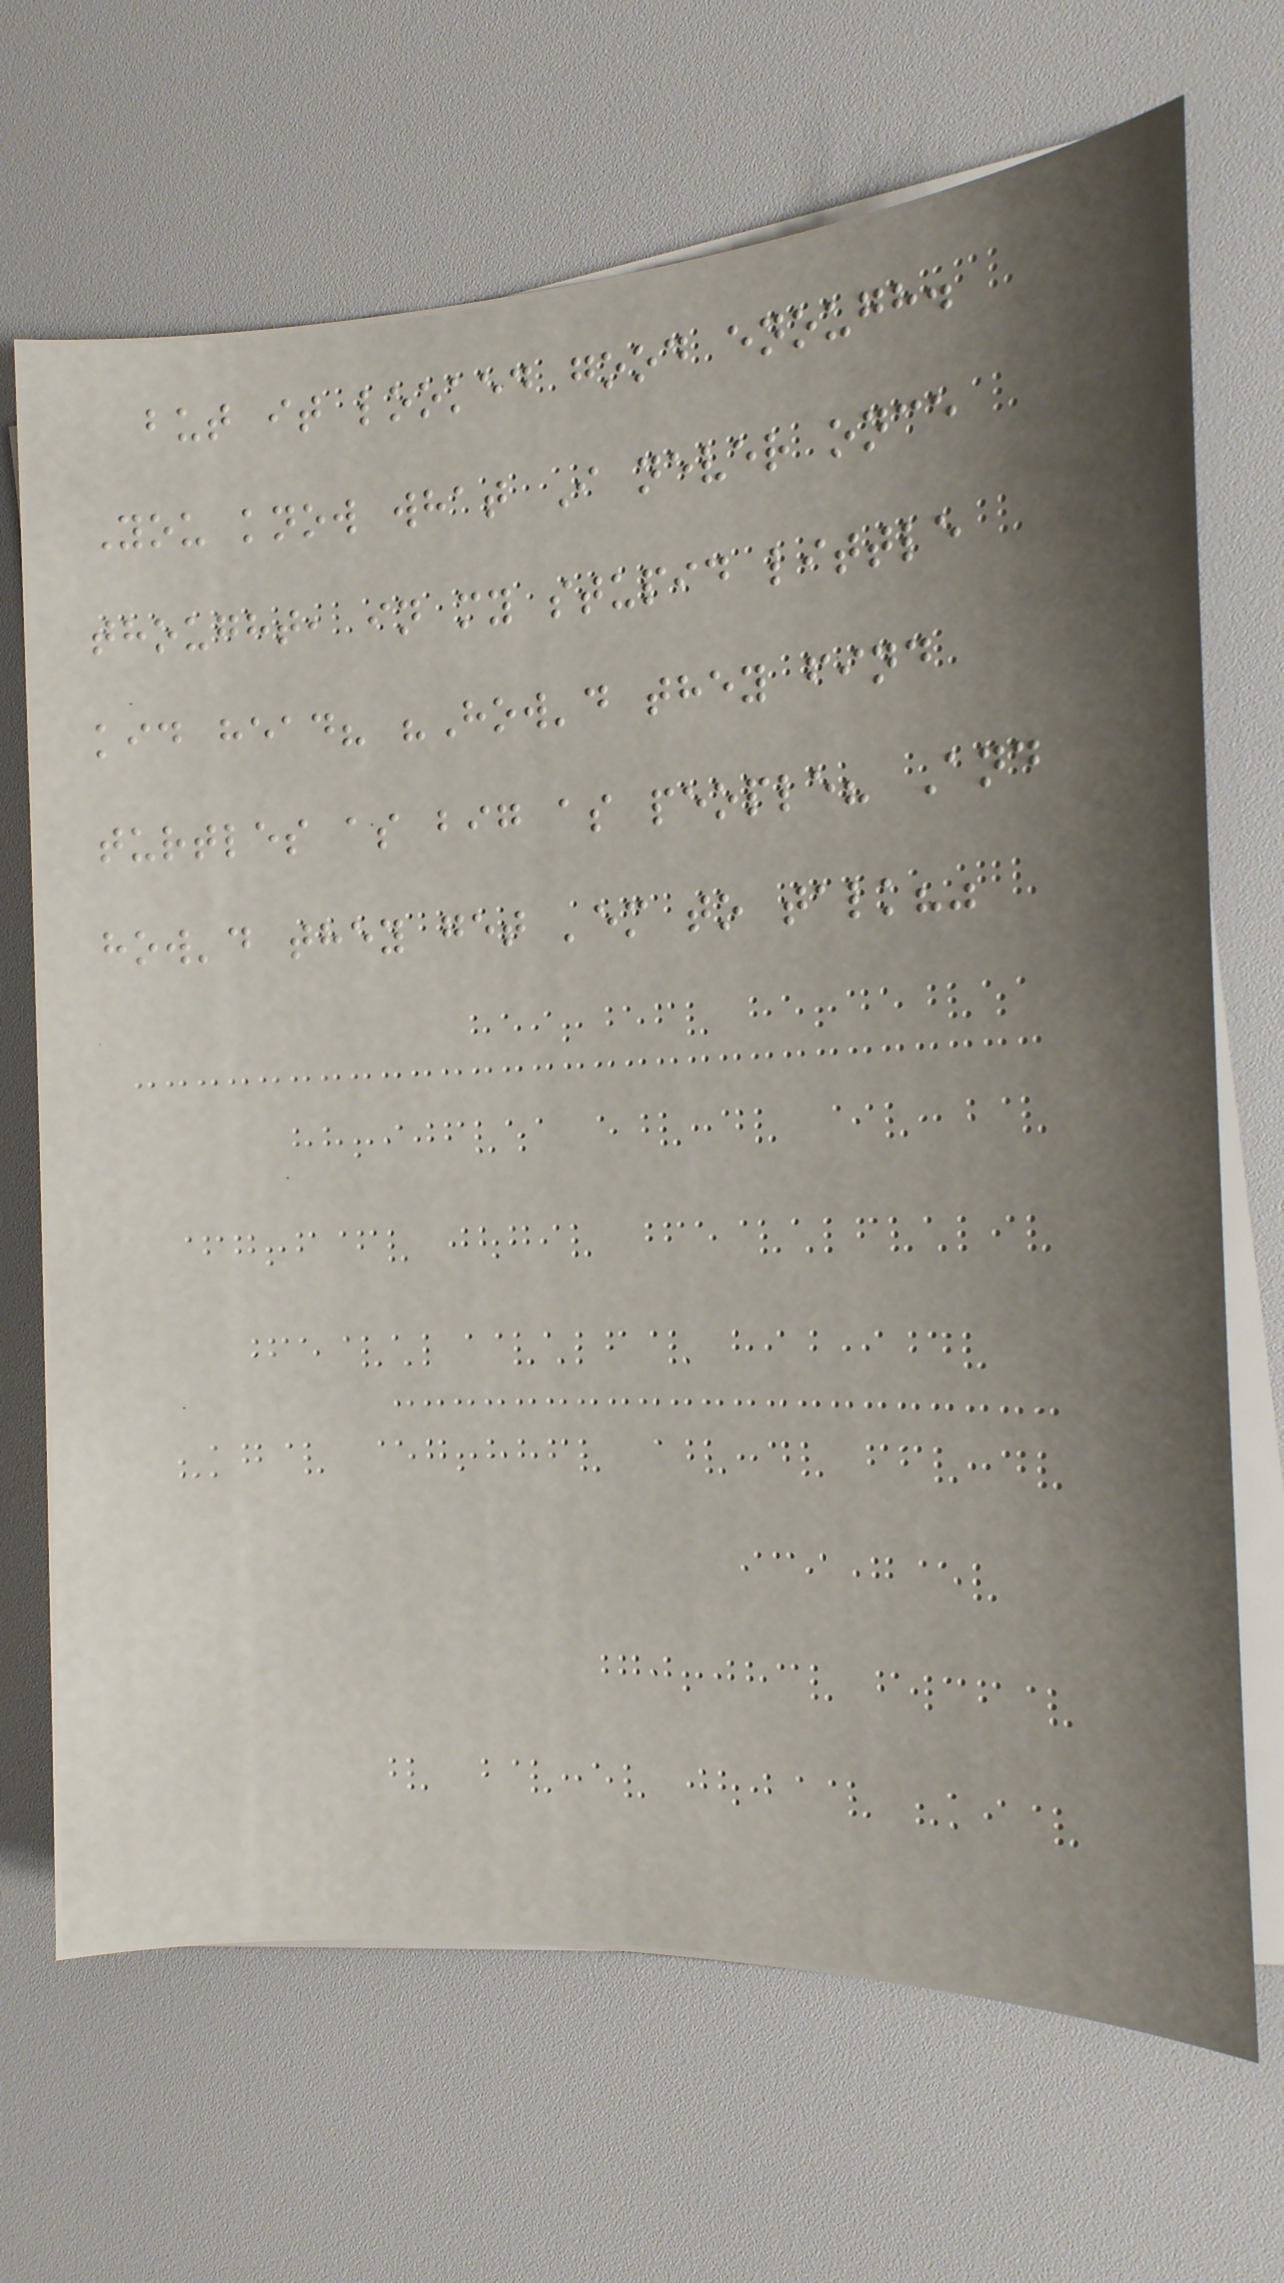but it looked good enough.
You know what I never once
thought, in my stupid little
kid head? "How'd they find
turtles as big as people? And
how'd they get 'em to talk?"
